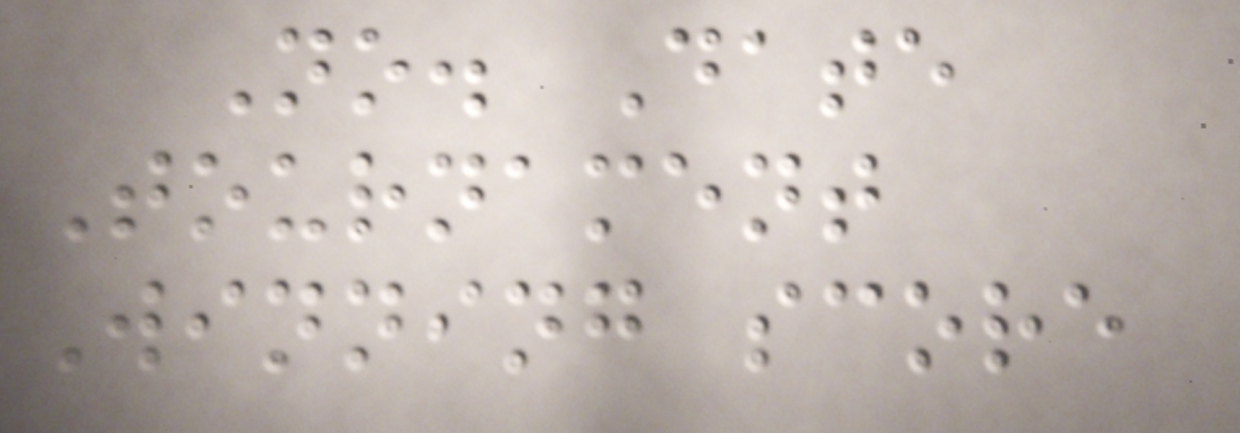No. Date
Tournament
Winning score
